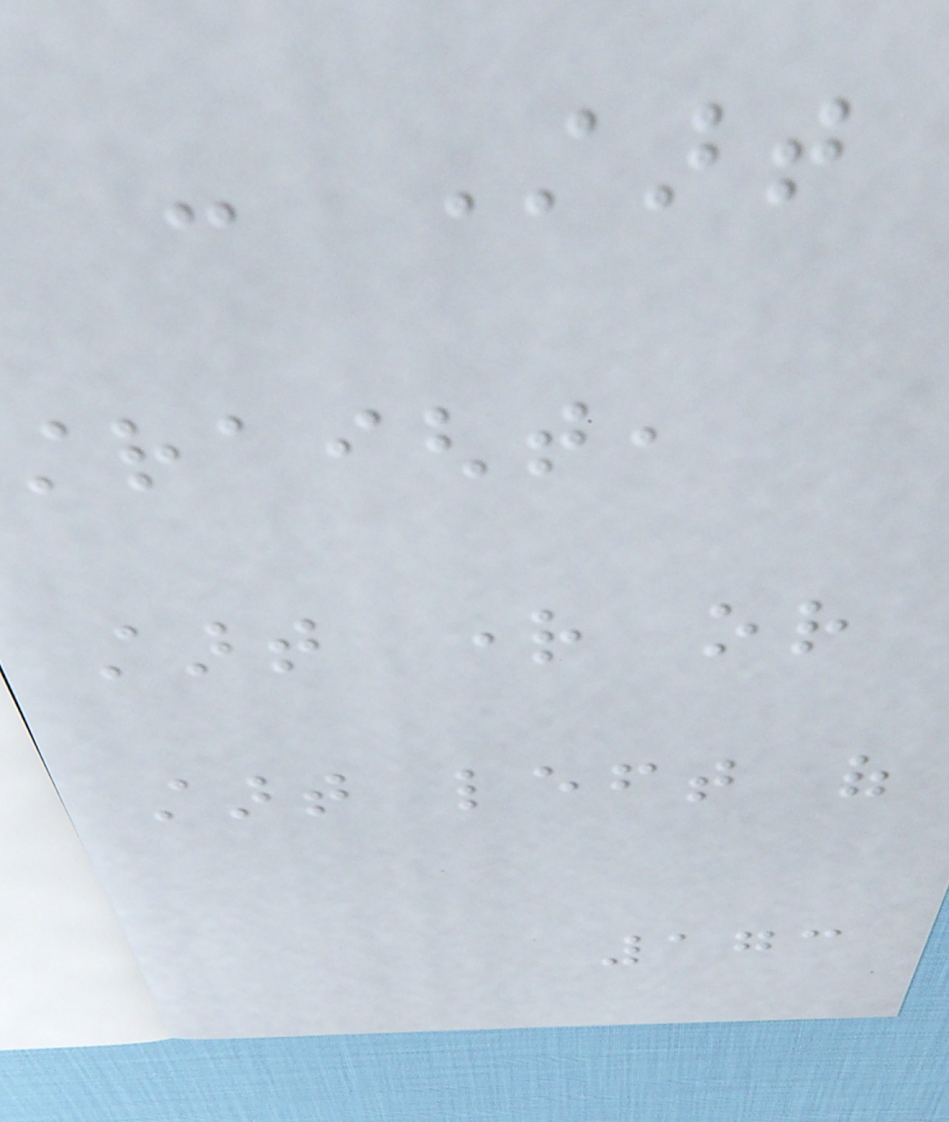- Start
straight,
start right or
start left of
173
